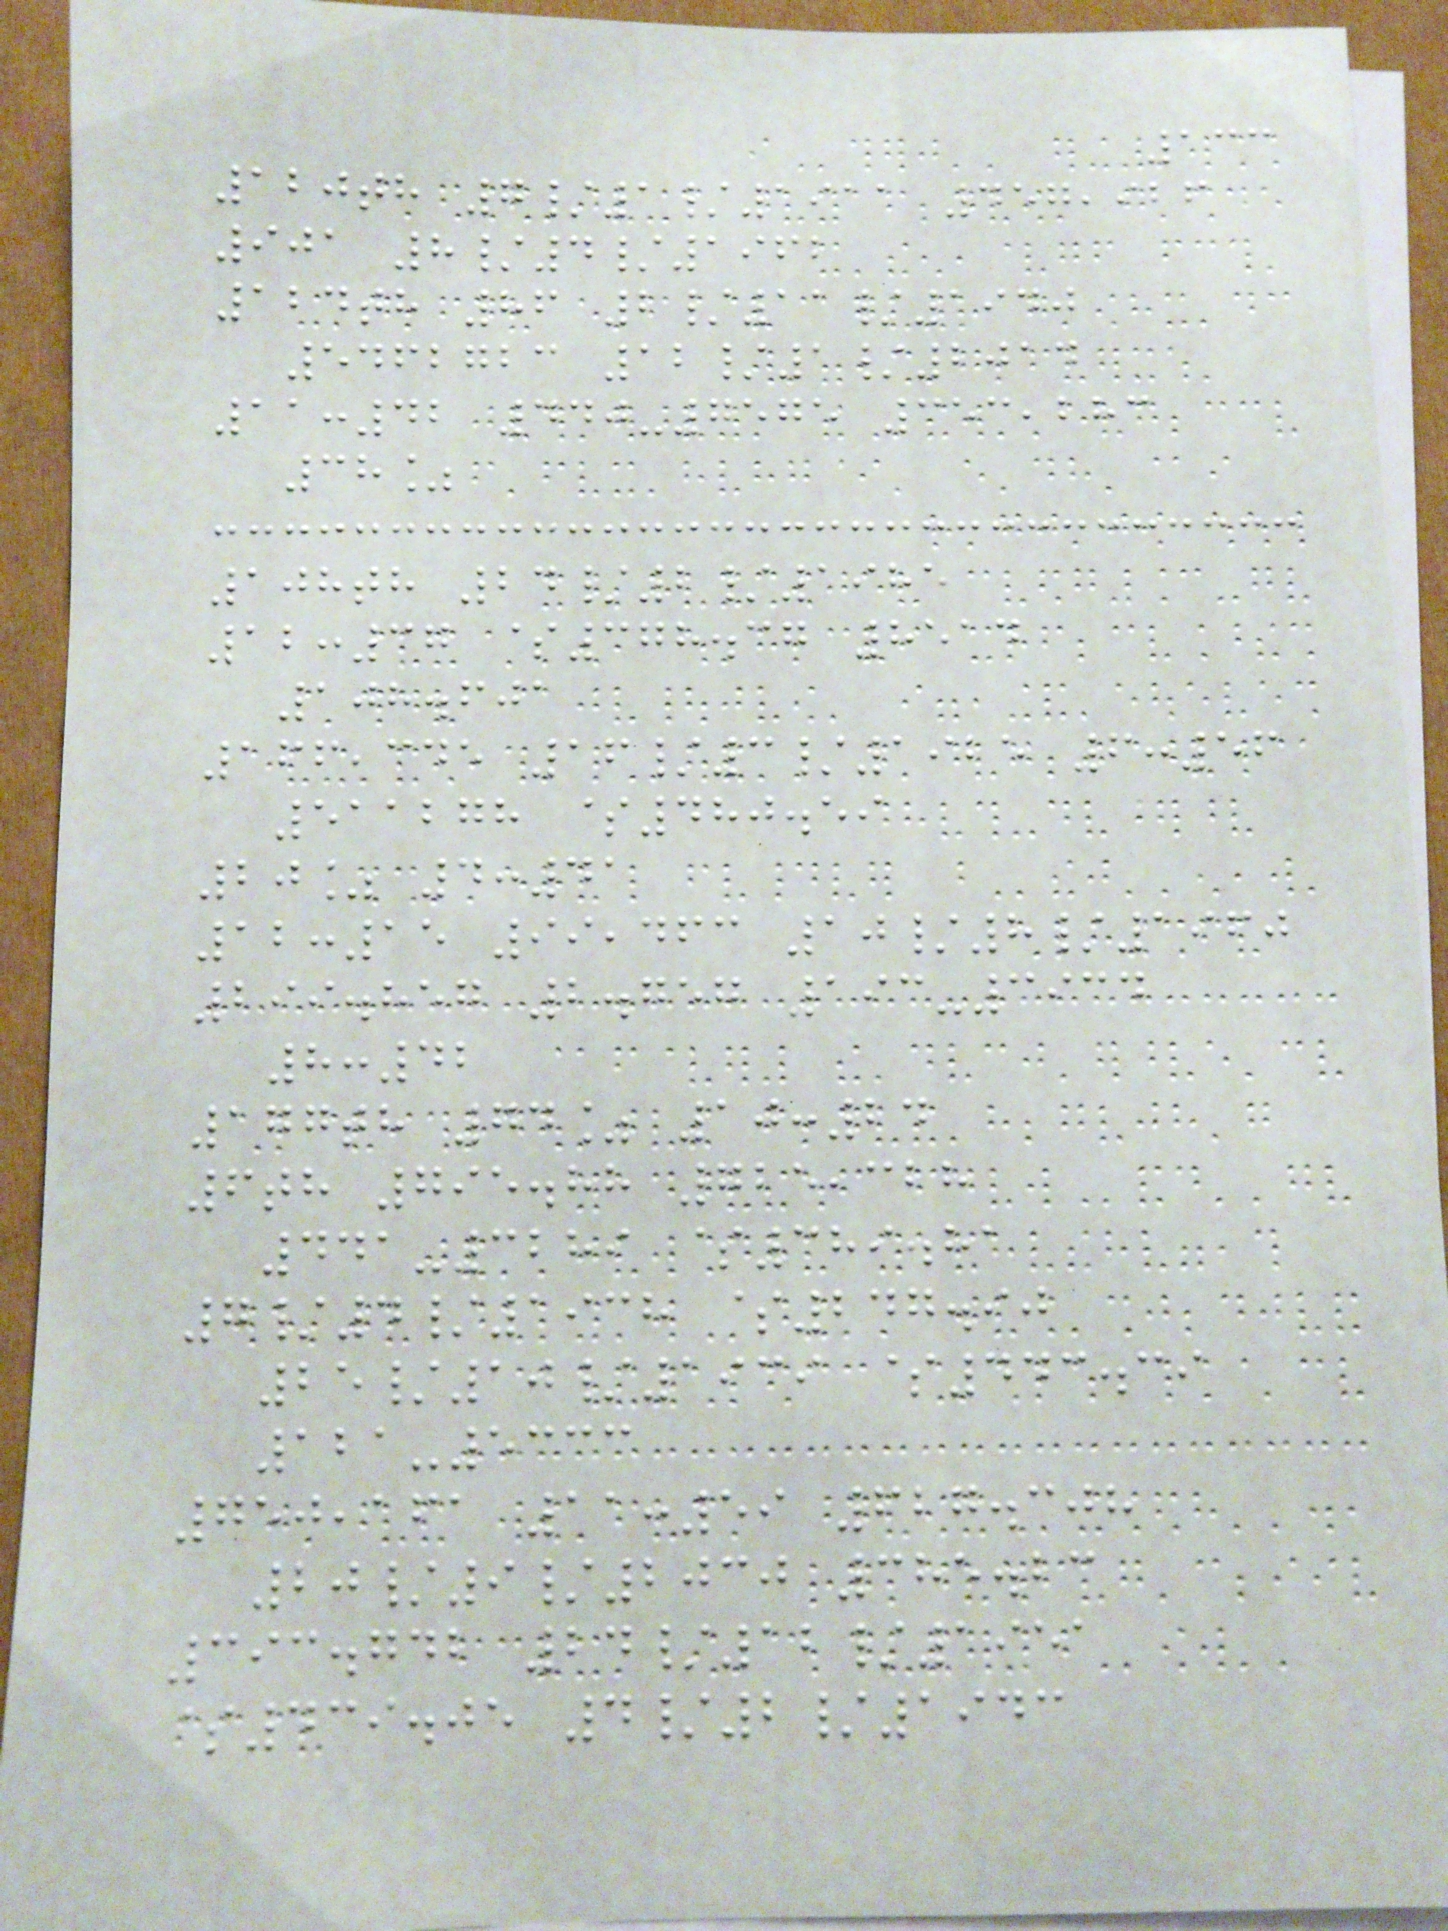133
120th 7/1/1911 457,926
901 8/4/1962
124th 86 2/11/1940
5462723 12/1/2014
11:42 440-7575 353,283
38%
108th 24/2/1985
12:37 $378.37 8514
108.601
166,345 16/3/1925 6:56
511278 $480.59
20% 4:41
12:15 99,463 10/8/1960
299.857 2.757 193-3934
8:42
177th 74% 10:24
6th 795.88 725,328
441-3289 $389.81
7/4/1938 $247.90
25/10/1939 $443.39
121-5333
750,161 11:59 627.308
20/9/2030 385.23
393.742 24/12/1951
$439.05 4/2/1943
